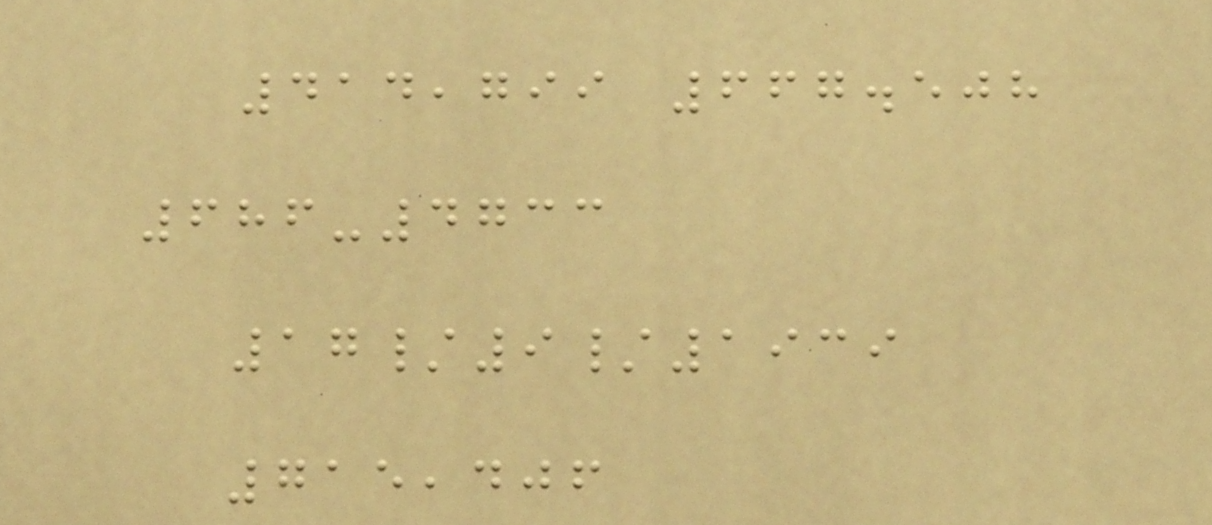414,799 667.508
686-4733
17/9/1939
715,406
